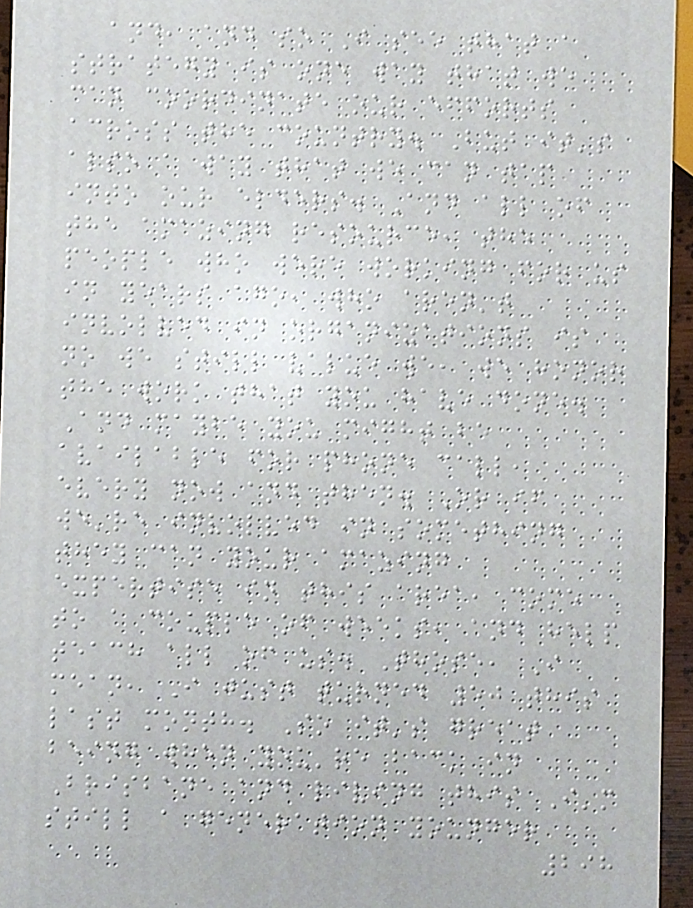and, and so I see that a
strategy is one way that we
can coordinate our efforts
across the country. But it's
also a way that we can tap
into our elders. And all of
the amazing resource, the
people who were working for us
in years ago, who aren't
involved in organizations is
no we still value we, we honor
the work that you have done.
And maybe you might be
available for phone call,
every now and then. Or if
we're involved in something
they can your amazing
expertise in this area, come
to a couple of weeks, and help
teach all of us. Those, I
mean, I just turned 50 this
last month. So it's great
being when you're back in
Brisbane and living this I'm
still a generation younger
298
